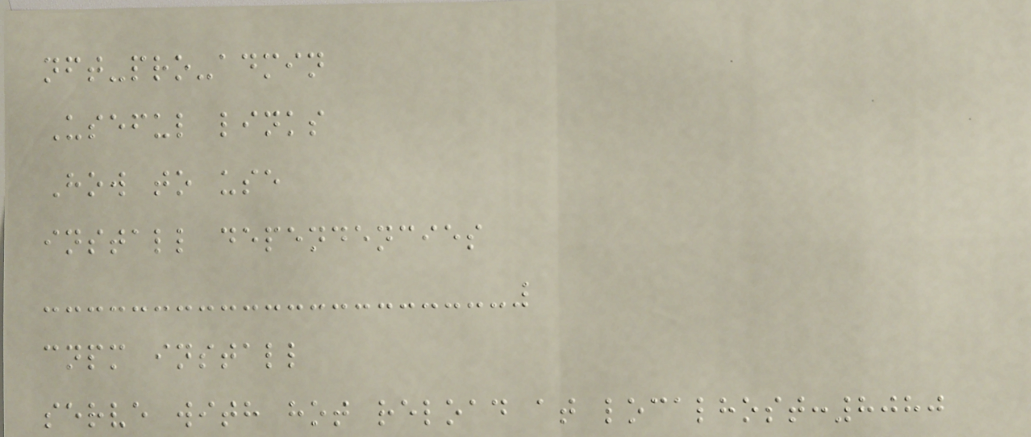nft-pro-admin
Useful links
How to use
install dependencies
cnpm install
serve with hot reload at localhost:8080
